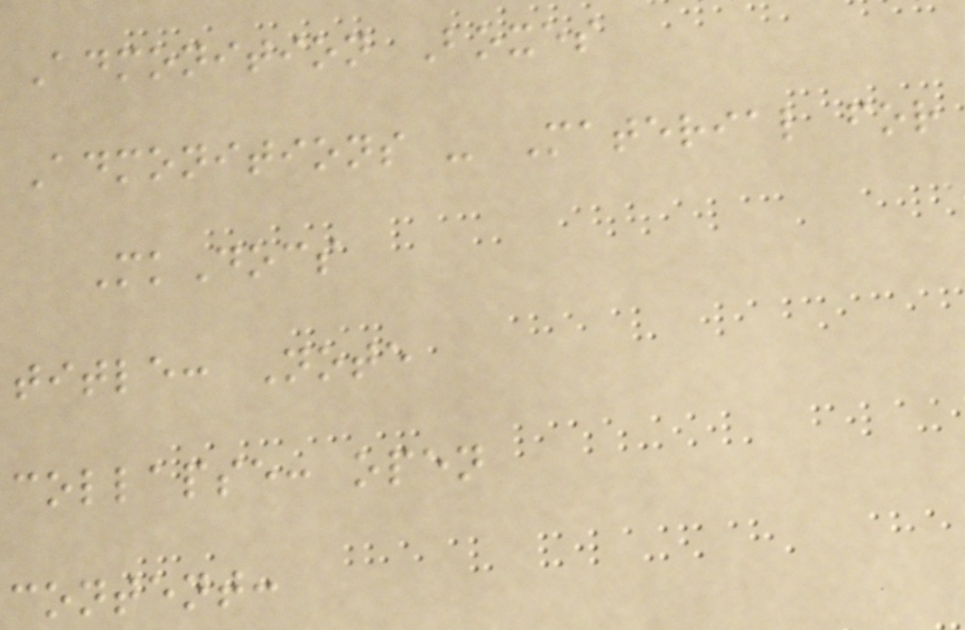Admonition Boxes
Admonitions - Material for
MkDocs
title: Note
collapse: open
content:
